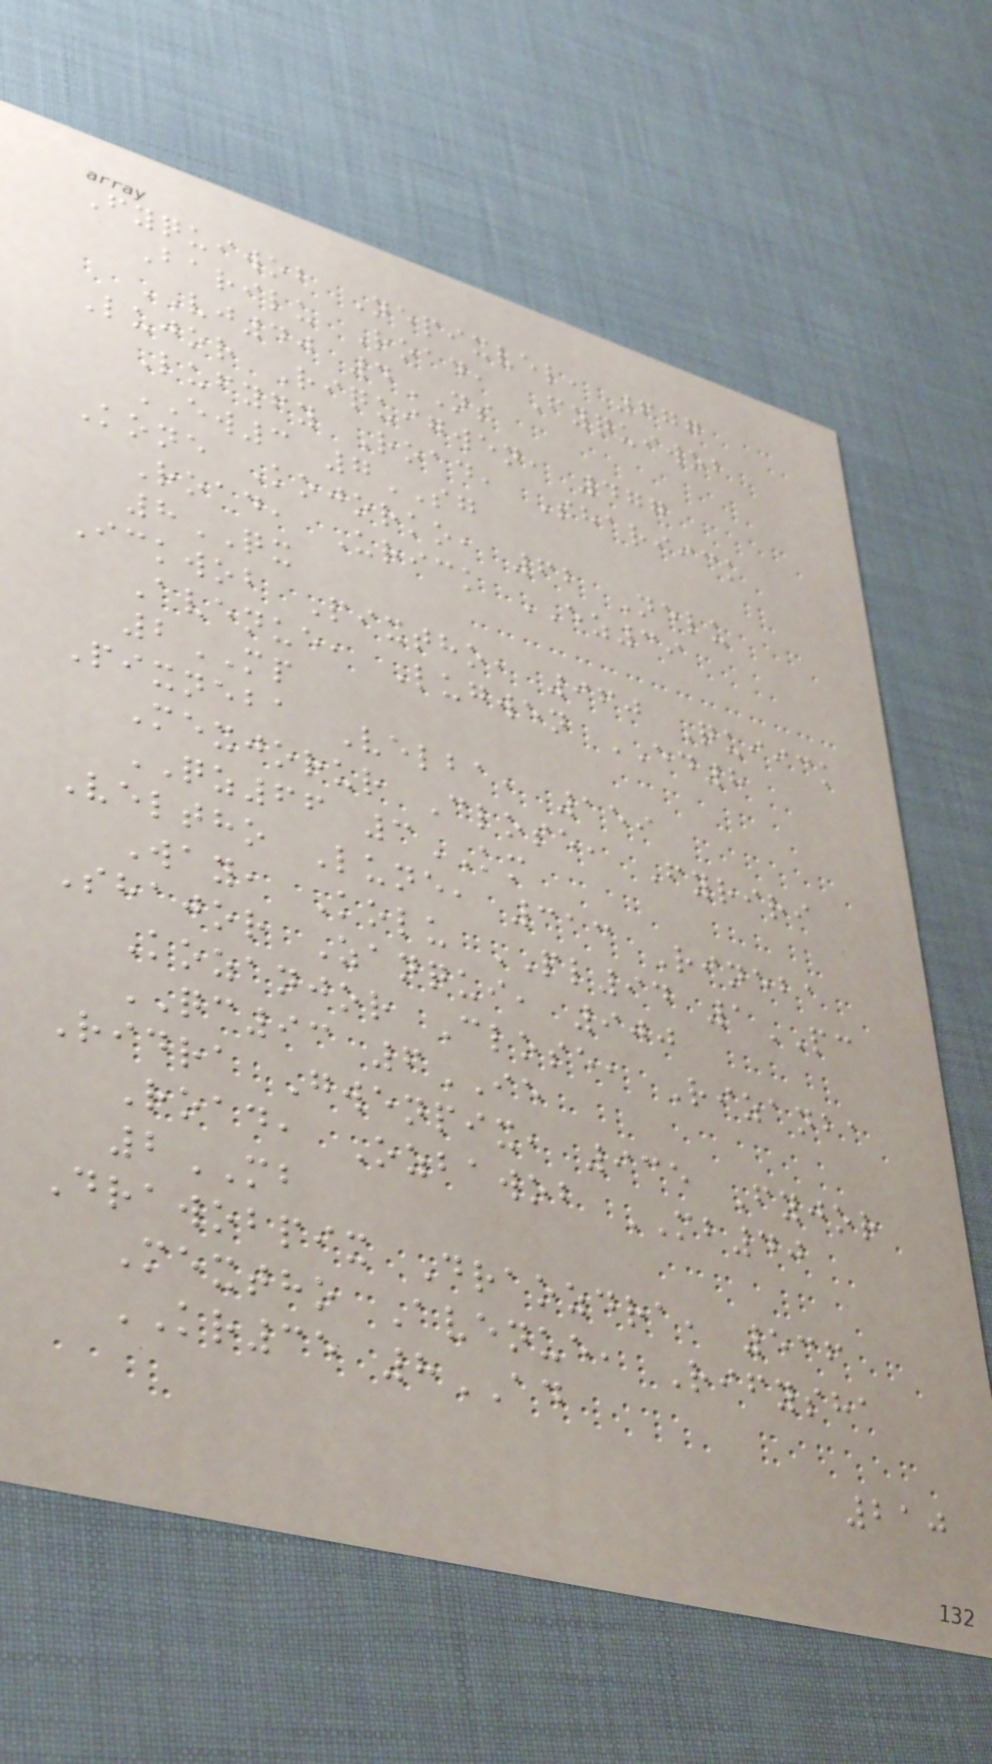Fyquiwob Nepixvel, 677
Barilu Road, Fyquiwob
VJ40 4NS
Lujor Riquigwen, 477
Lufyfy Road, Shariick
EW3 7SG
Kone Kojorko, 62 Nelu
Road, Urick EZ39
8QX
Ickwob Pixtho, 960 Quiick
Avenue, Lugwen ED8
2MP
Pixneba Velba, 159
Mexjorur Close, Fyriri
QZ66 3KM
Veltho Lune, 313 Rineba
Way, Kolu PL94 1PC
Shajor Zanqui, 900
Kozanjor Close, Rizanba
QC93 6IE
Ridra Gwenpix, 935 Fyjor
Road, Ozbawob MB40
2MB
Drawobpix Draozdra, 536
Mextho Avenue, Rifysha
KR35 8AD
210
